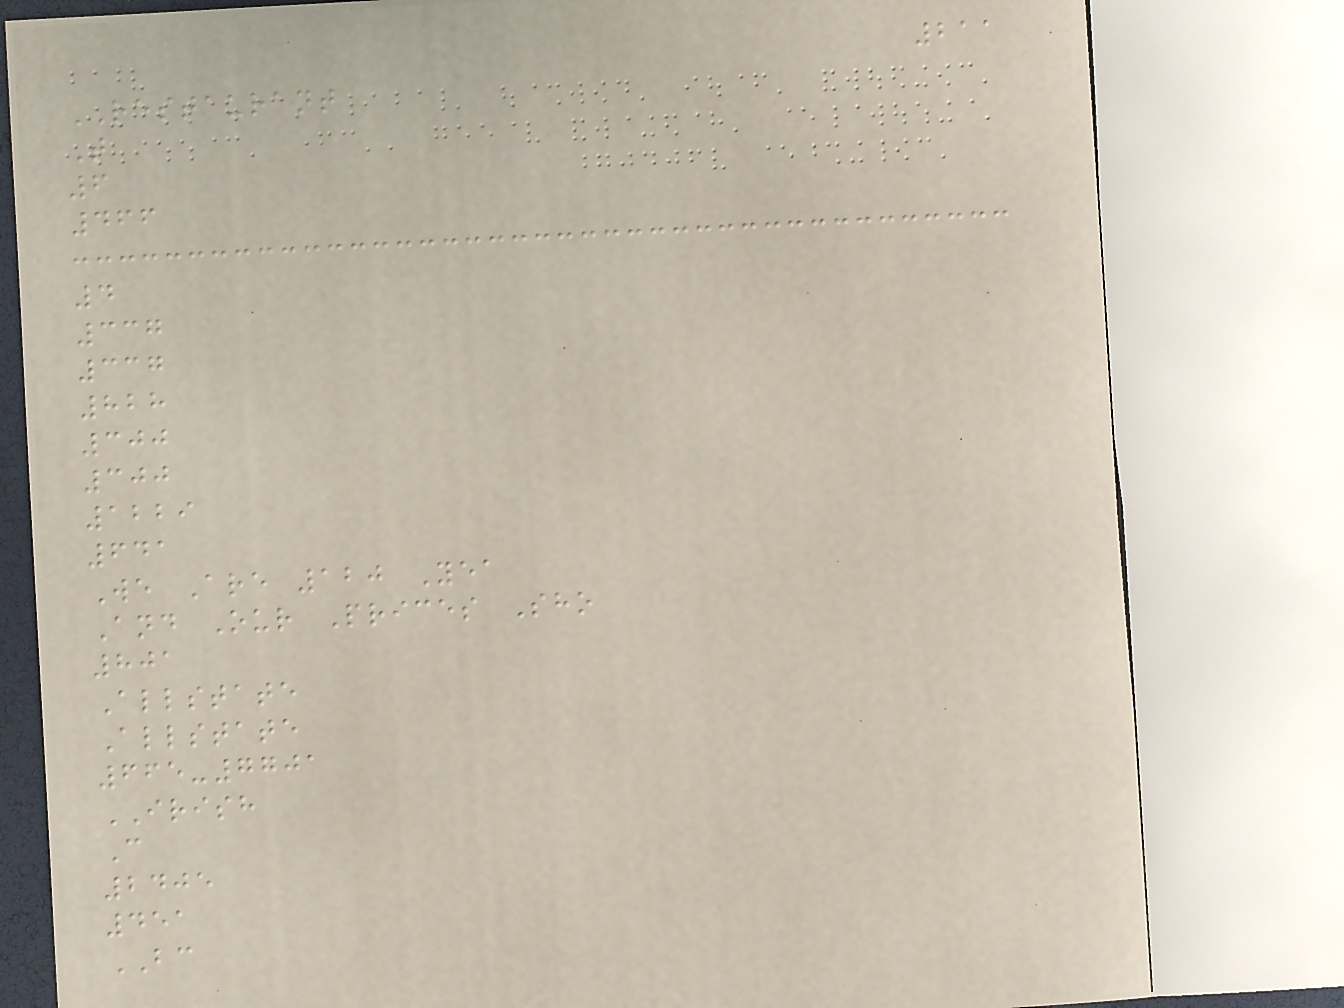211
RESTAURANT
T
6
466
4
337
337
828
300
300
1229
641
We Are 120 Yea
And Our Prices Sho
801
Allstate
Allstate
665-7701
IRISH
C
2405
451
BC
